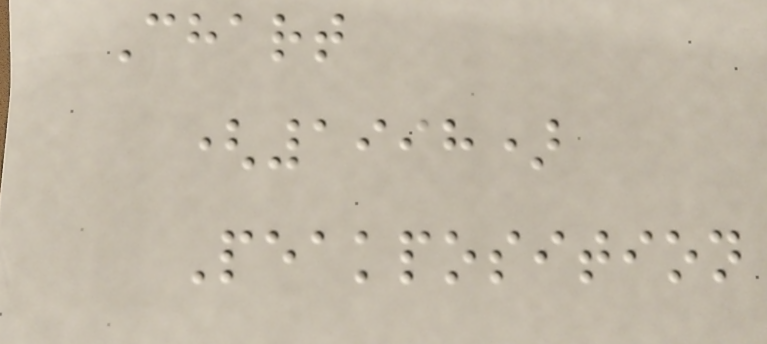Chart
(1998)
Peakposition
